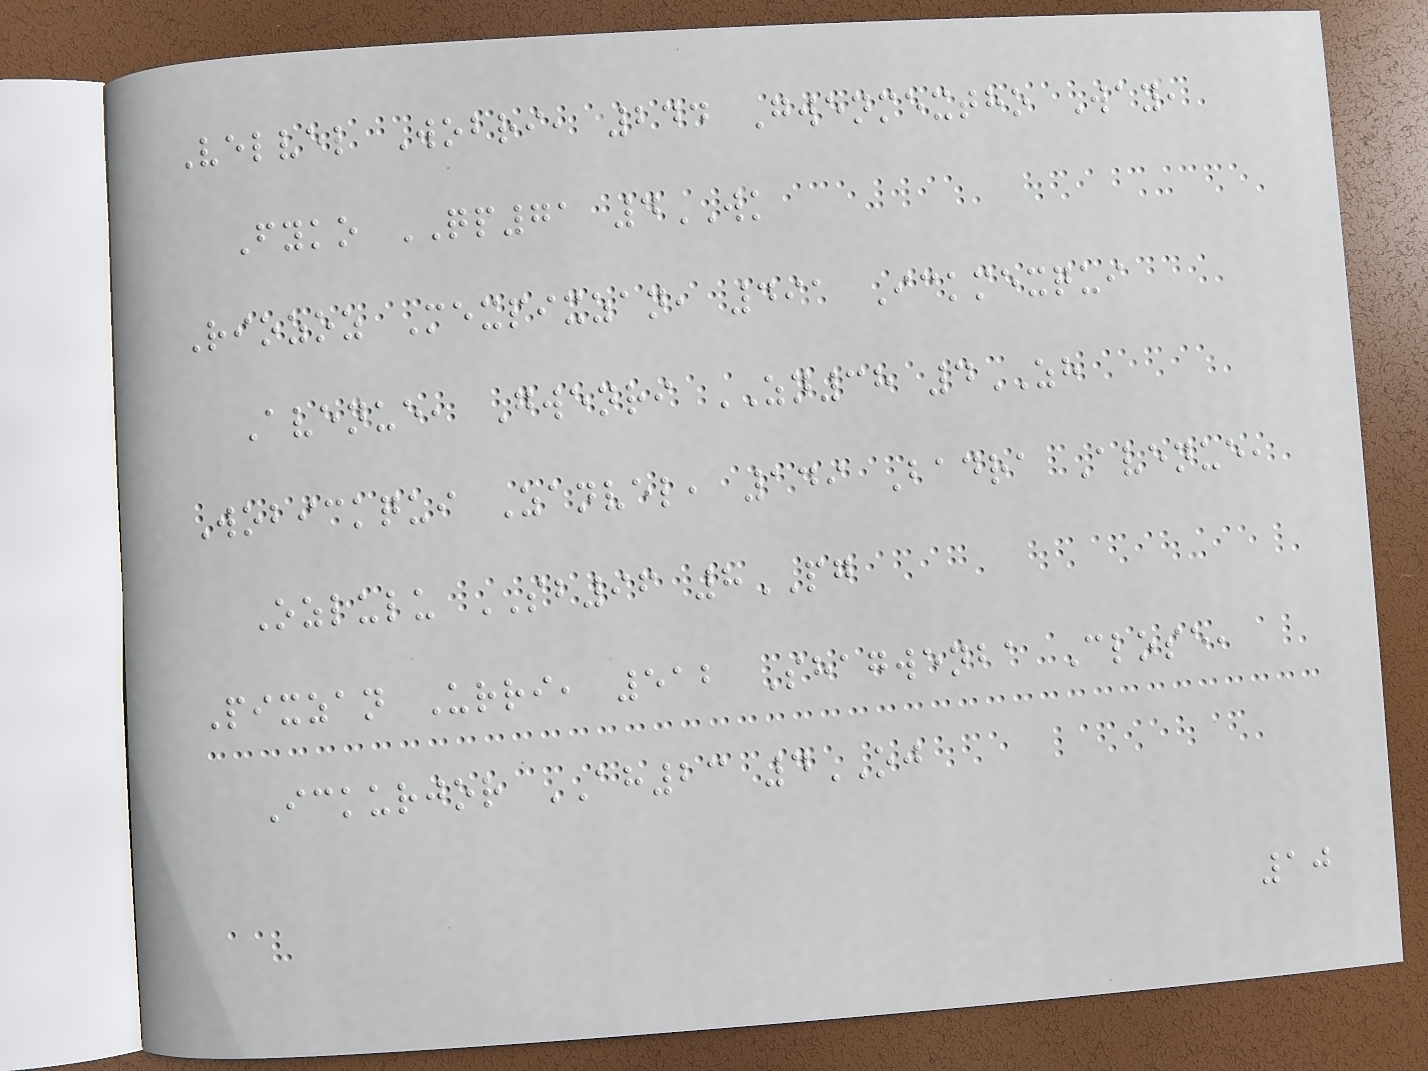Velvel Wobri, 244 Gwenmextho Way,
Fyko QP71 4WK
Riozoz Mexpixzan, 491 Ickmexqui
Avenue, Gwenri ZN38 4ZH
Wobickqui Zanvel, 149 Badra Avenue,
Ozlulu SB96 8PG
Pixzan Urri, 512 Shagwenba Close,
Ickurjor AH23 4OJ
10
